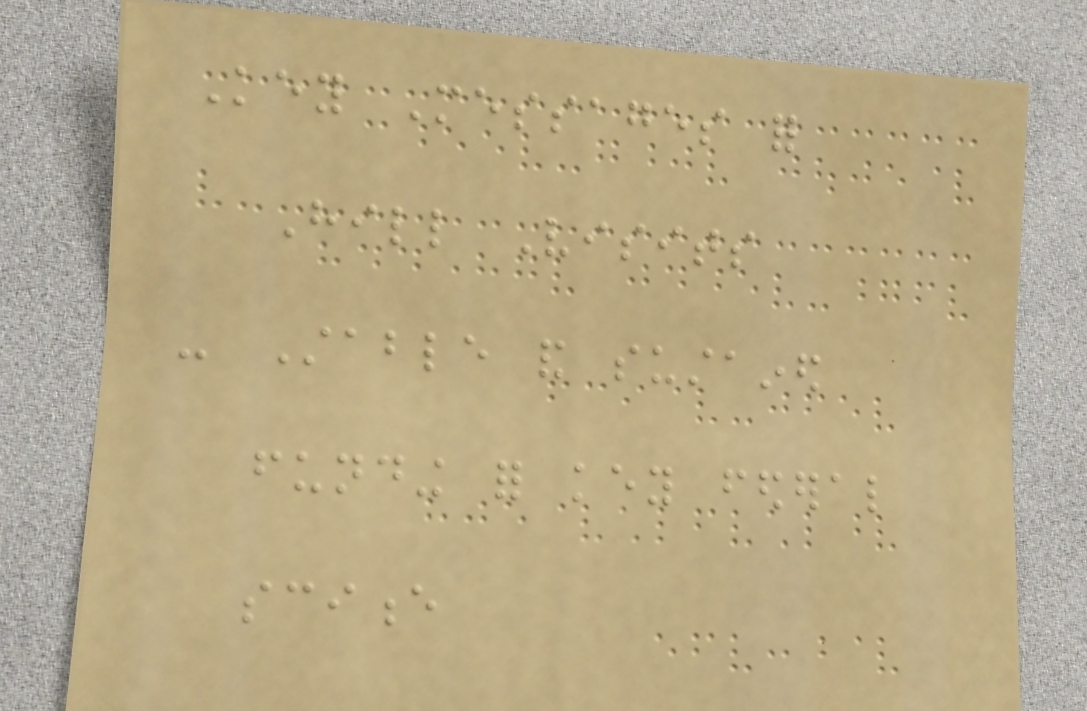Key Messages for
Hill Visits
- Stable and sustained
funding for key federal
science
